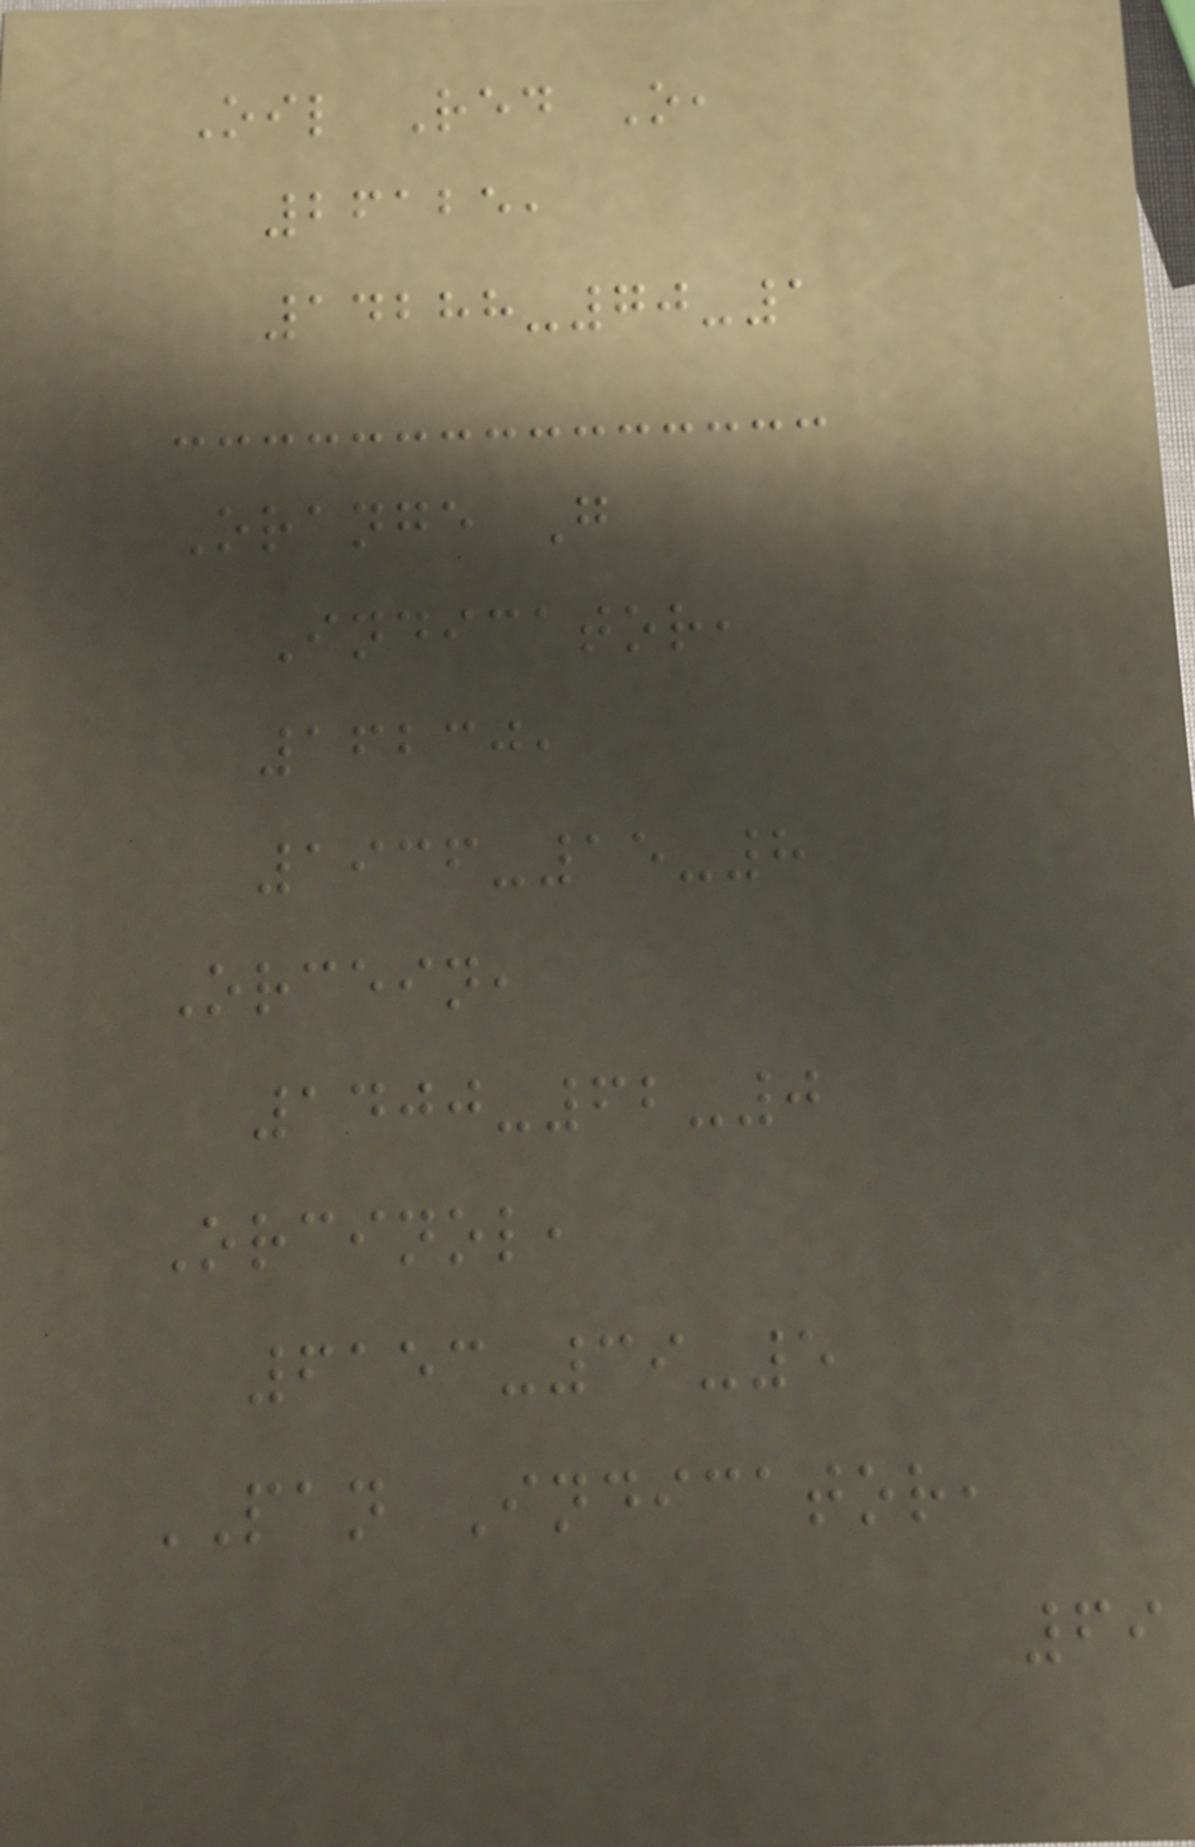Oil Red O,
26125,
14288-70-1
Orange G
Indicator,
16230,
1936-15-8
Orcein,
1400-62-0
Orcinol,
6153-39-5
PAN Indicator,
69
